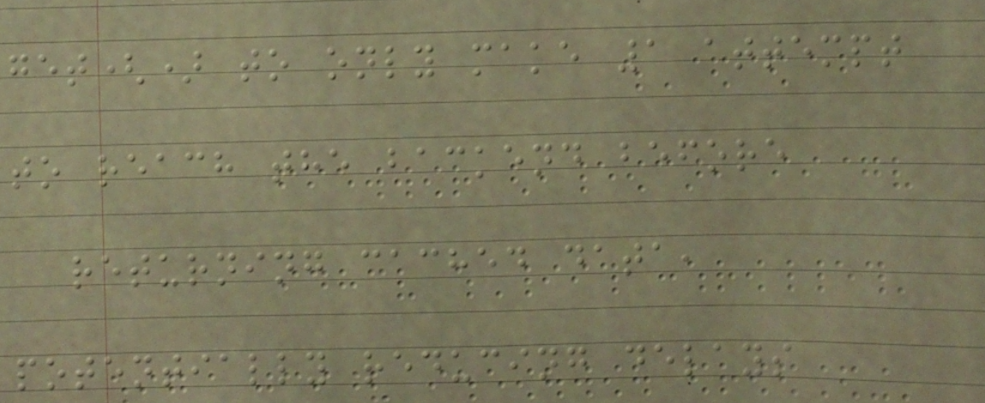get() to only make 1 attempt
to reach the backend before
returning cached data,
potentially reducing delays
